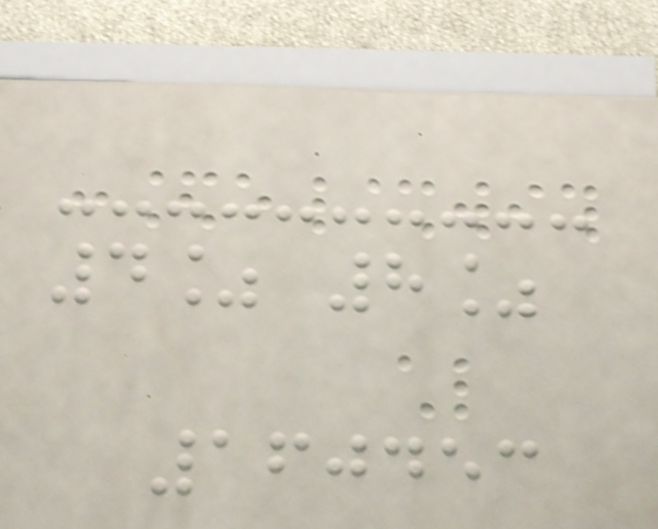4% 8%
160453
